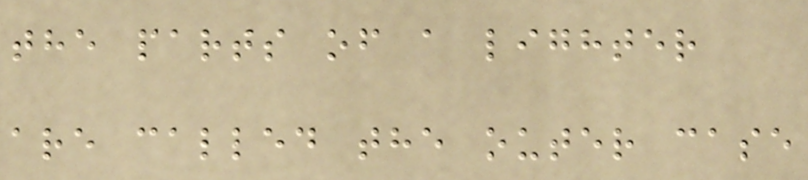the parts of a lighter
are called the outer case
